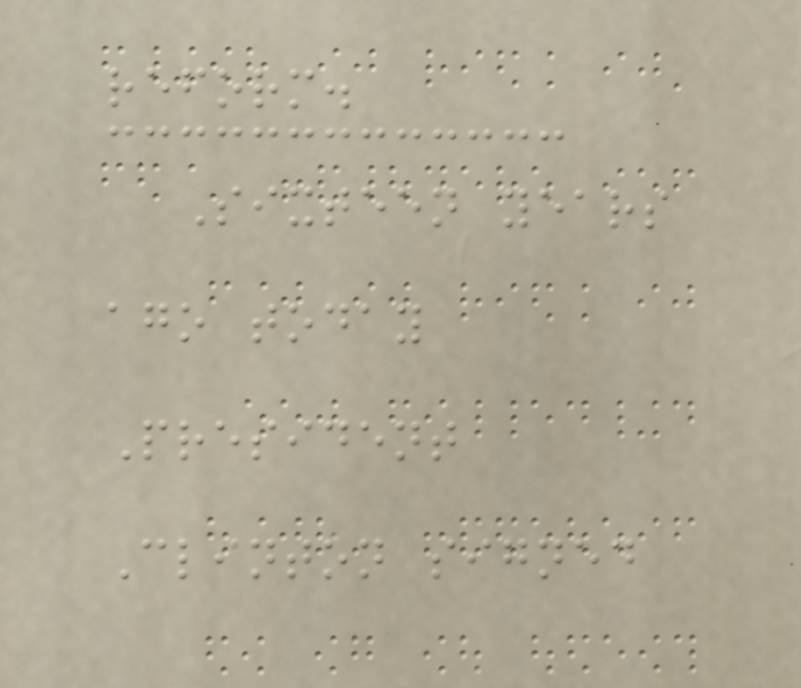reform.
Sixteen years
ago today
President
Clinton signed
